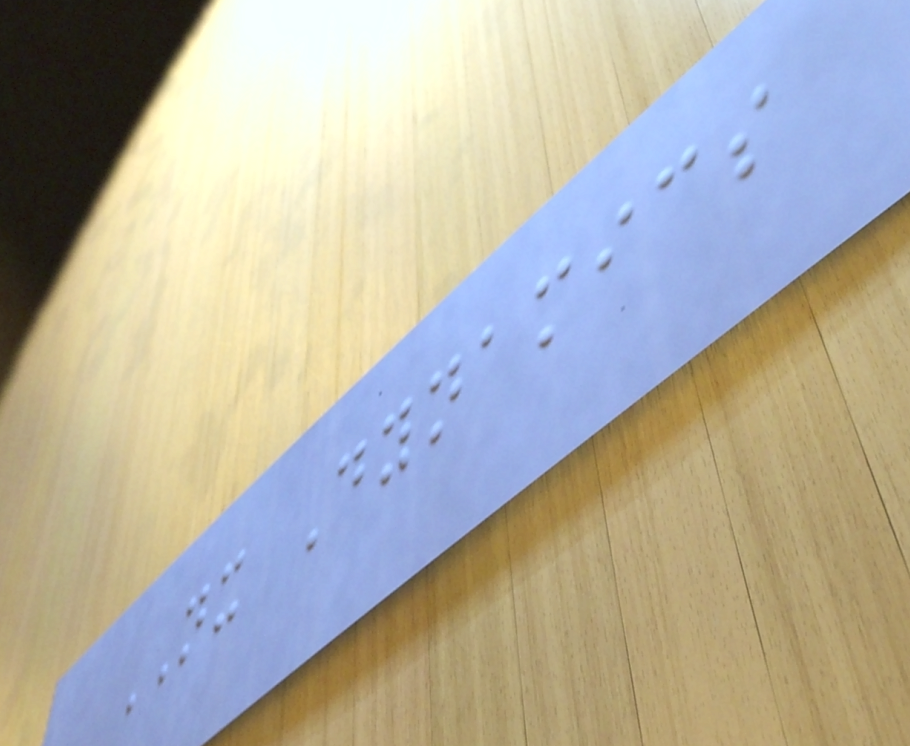NX Dynamics
